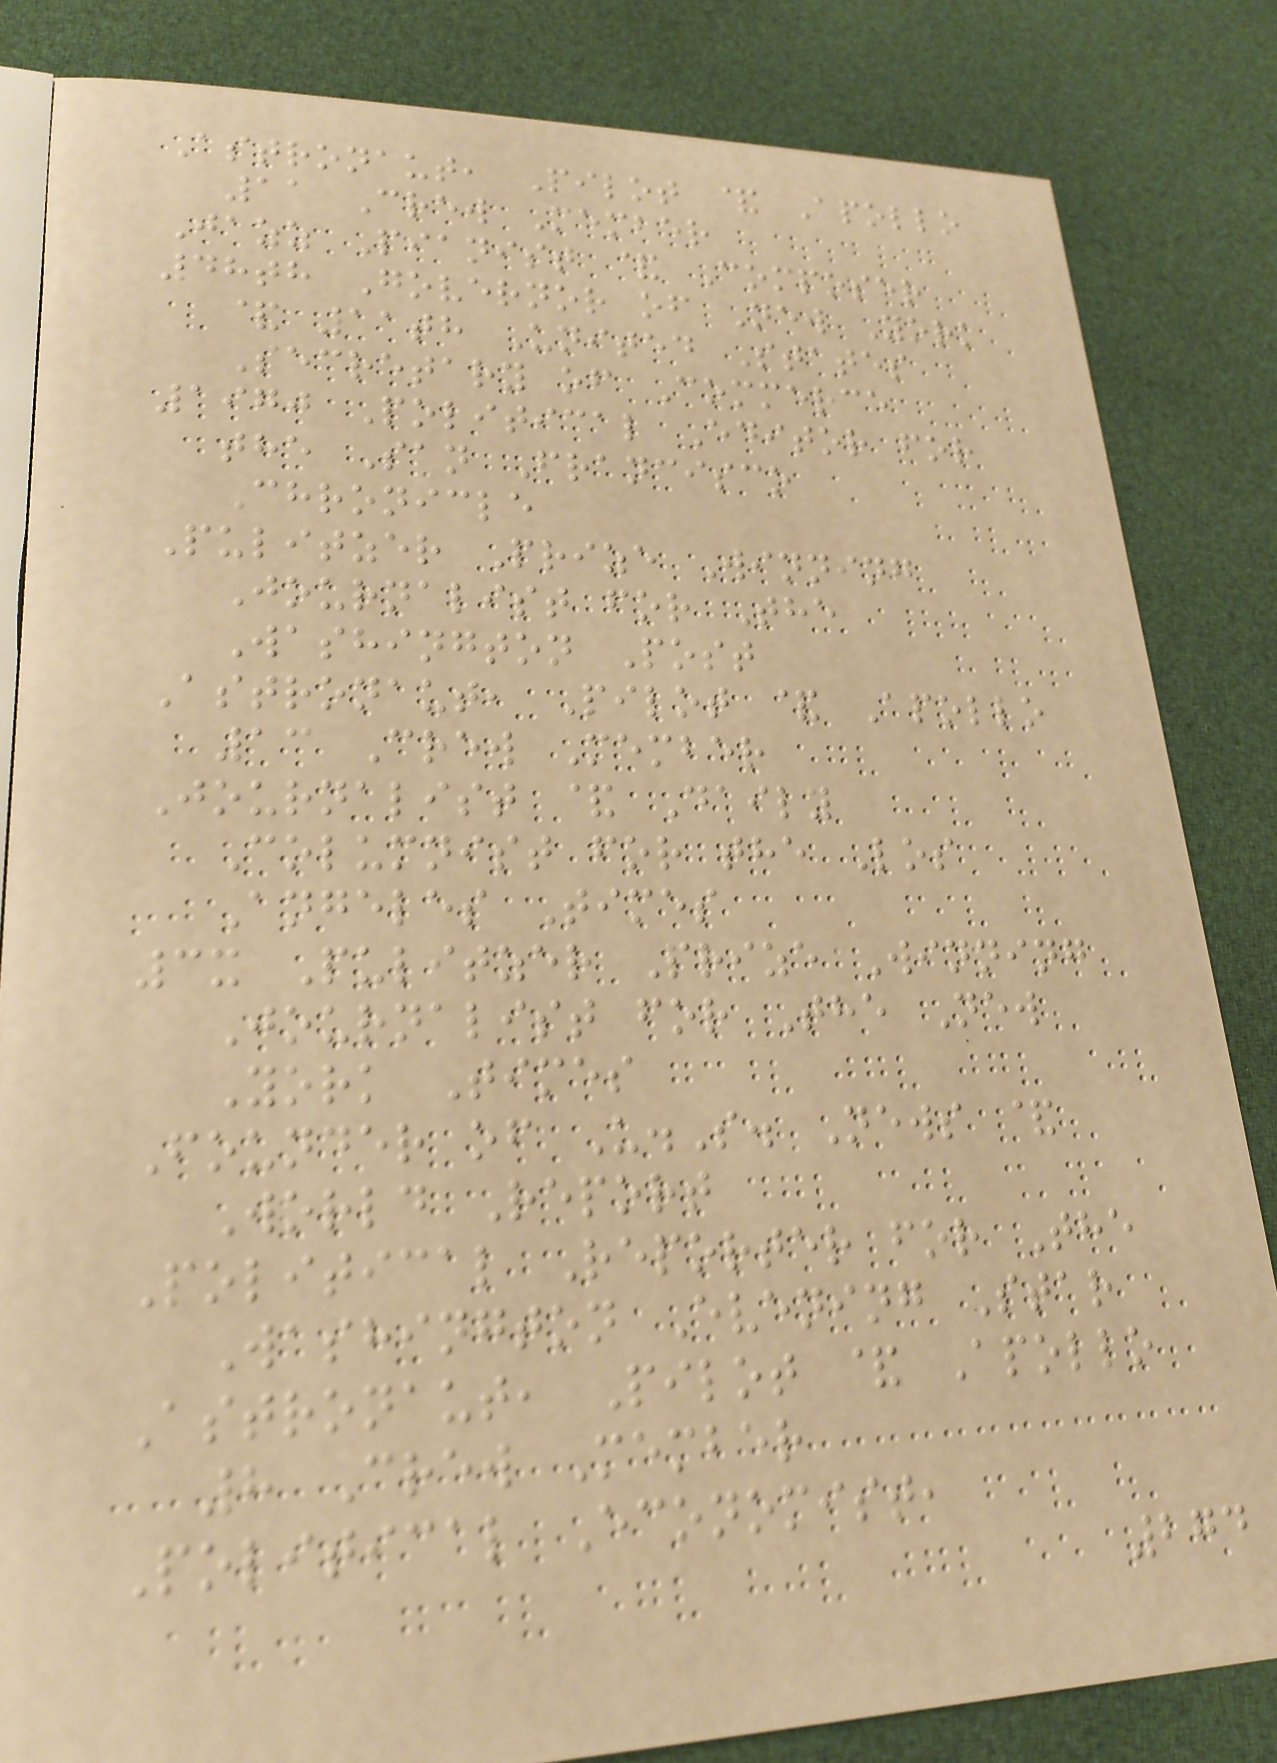Astronaut, Pilot & Apollo
11 Crew Member
Jazz Pianist & Composer
48th Governor of New York
& 11th United States
Secretary of Commerce
1970 Political Editor for
the San Francisco
Chronicle
Pulitzer Prize Winning
Journalist for The
Washington Post
Astronaut, Pilot & Apollo
13 Crew Member
Journalist & Daily
Columnist for the Los
Angeles Times
3x Pulitzer Prize Winning
Journalist for The New
York Times
Founder of U.S. News &
World Report
Political Reporter for The
Washington Evening Star
Astronaut, Pilot & Apollo
8 Crew Member
Political Economist,
274
